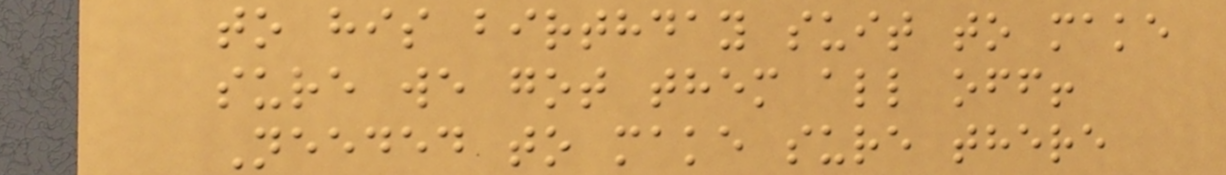to his birthday suit to make
sure we got them all off!
Needed to make sure there
